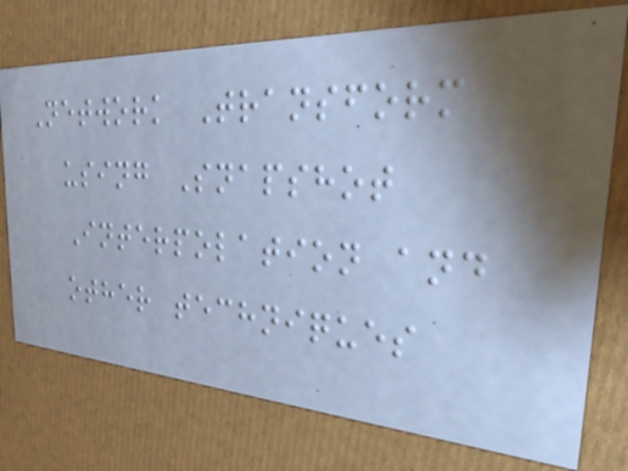Network Transform
using Snapshot
Interpolation and
other techniques
